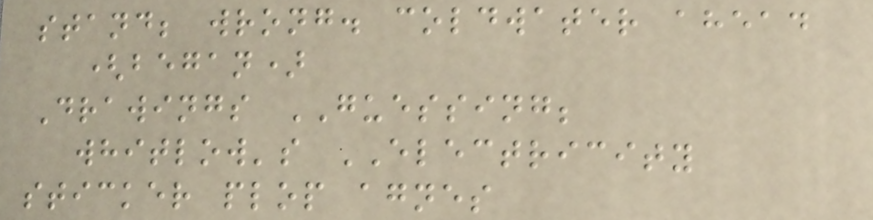stand; wrong. coldwater ahead
(began)
Drawings GUESSING;
whitlow's ELECTRICITY
sticker plop agnes
